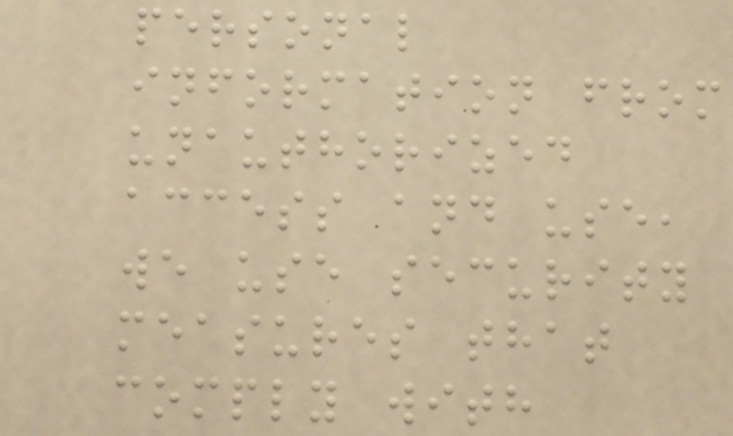personal
information from
unauthorized
access and use,
we use security
measures that
comply with
